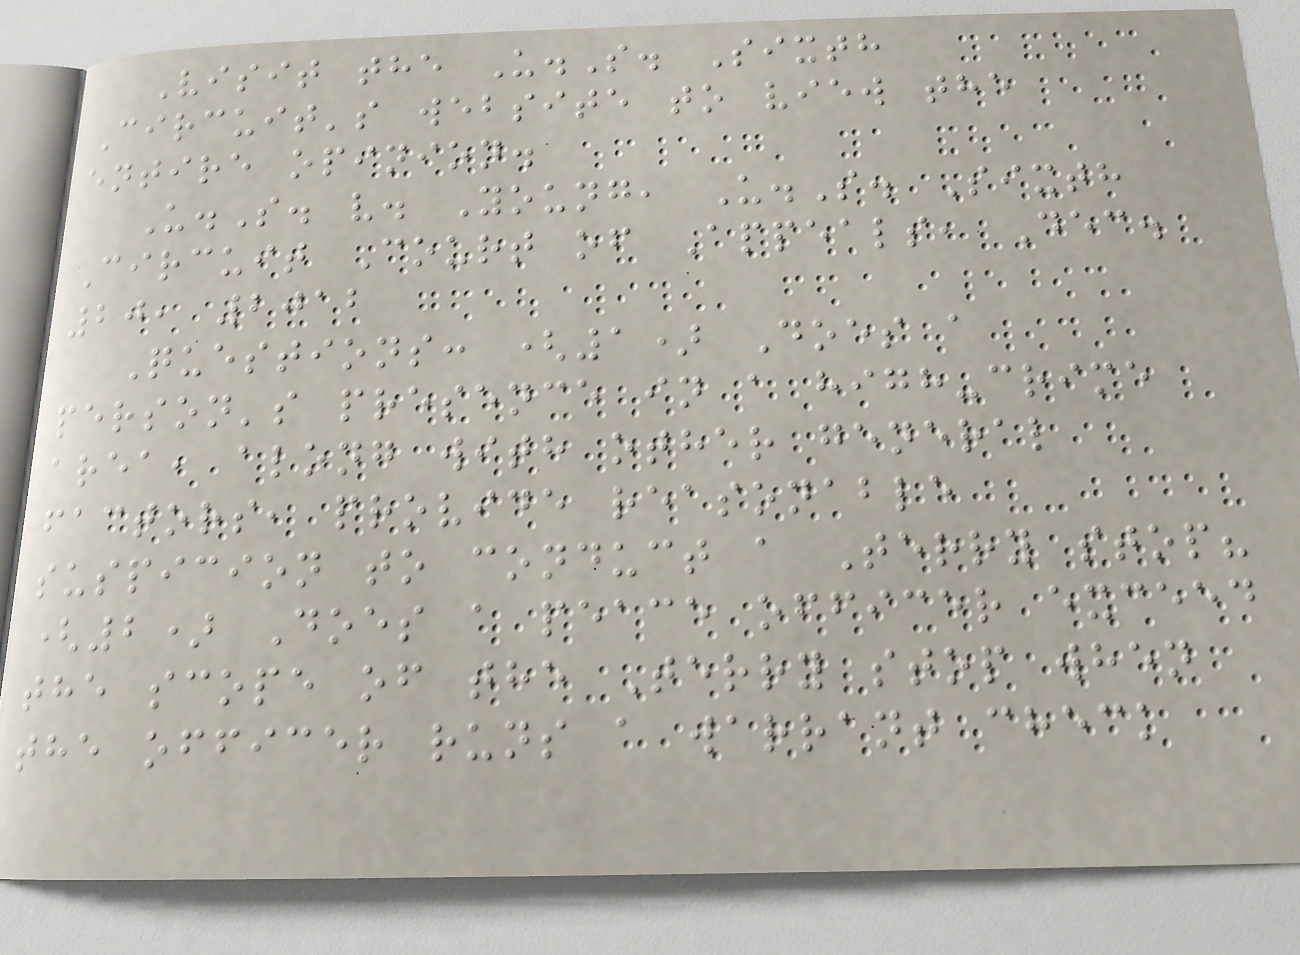Visit the U.S. Sixth
Circuit's website to view the
entire opinion.
U.S. v. Young, U.S. Sixth
Circuit Court of Appeals, Dec.
20, 2012
Questions: (1) Does a
person's presence in a high-crime
area, along with other general
factors, provide reasonable
suspicion to conduct a Terry stop?
(2) Does a peace officer exceed
the scope of the Terry stop when
the officer runs a warrant check
